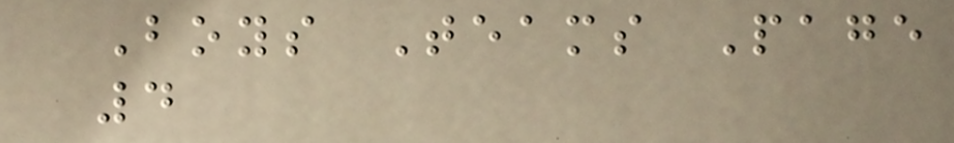Boys Teams Page
4
